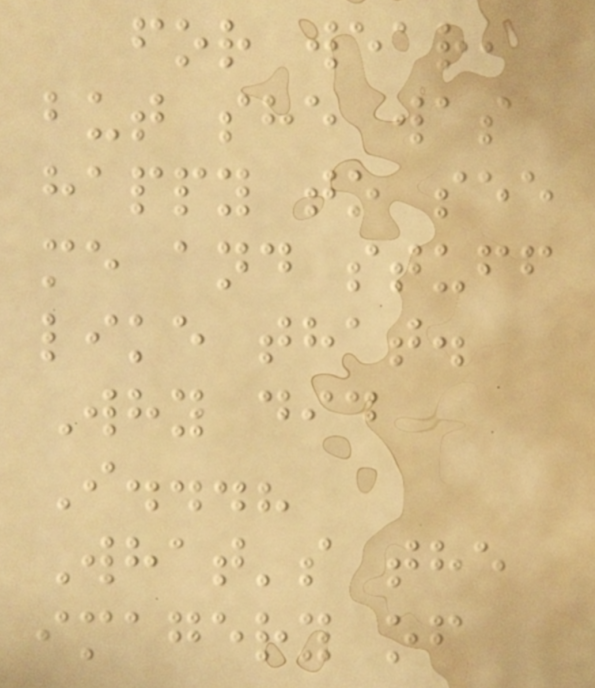for wear,
but she was
happy to see
me and stuff
like that.
Why did
I...?
What's the
imagery of
